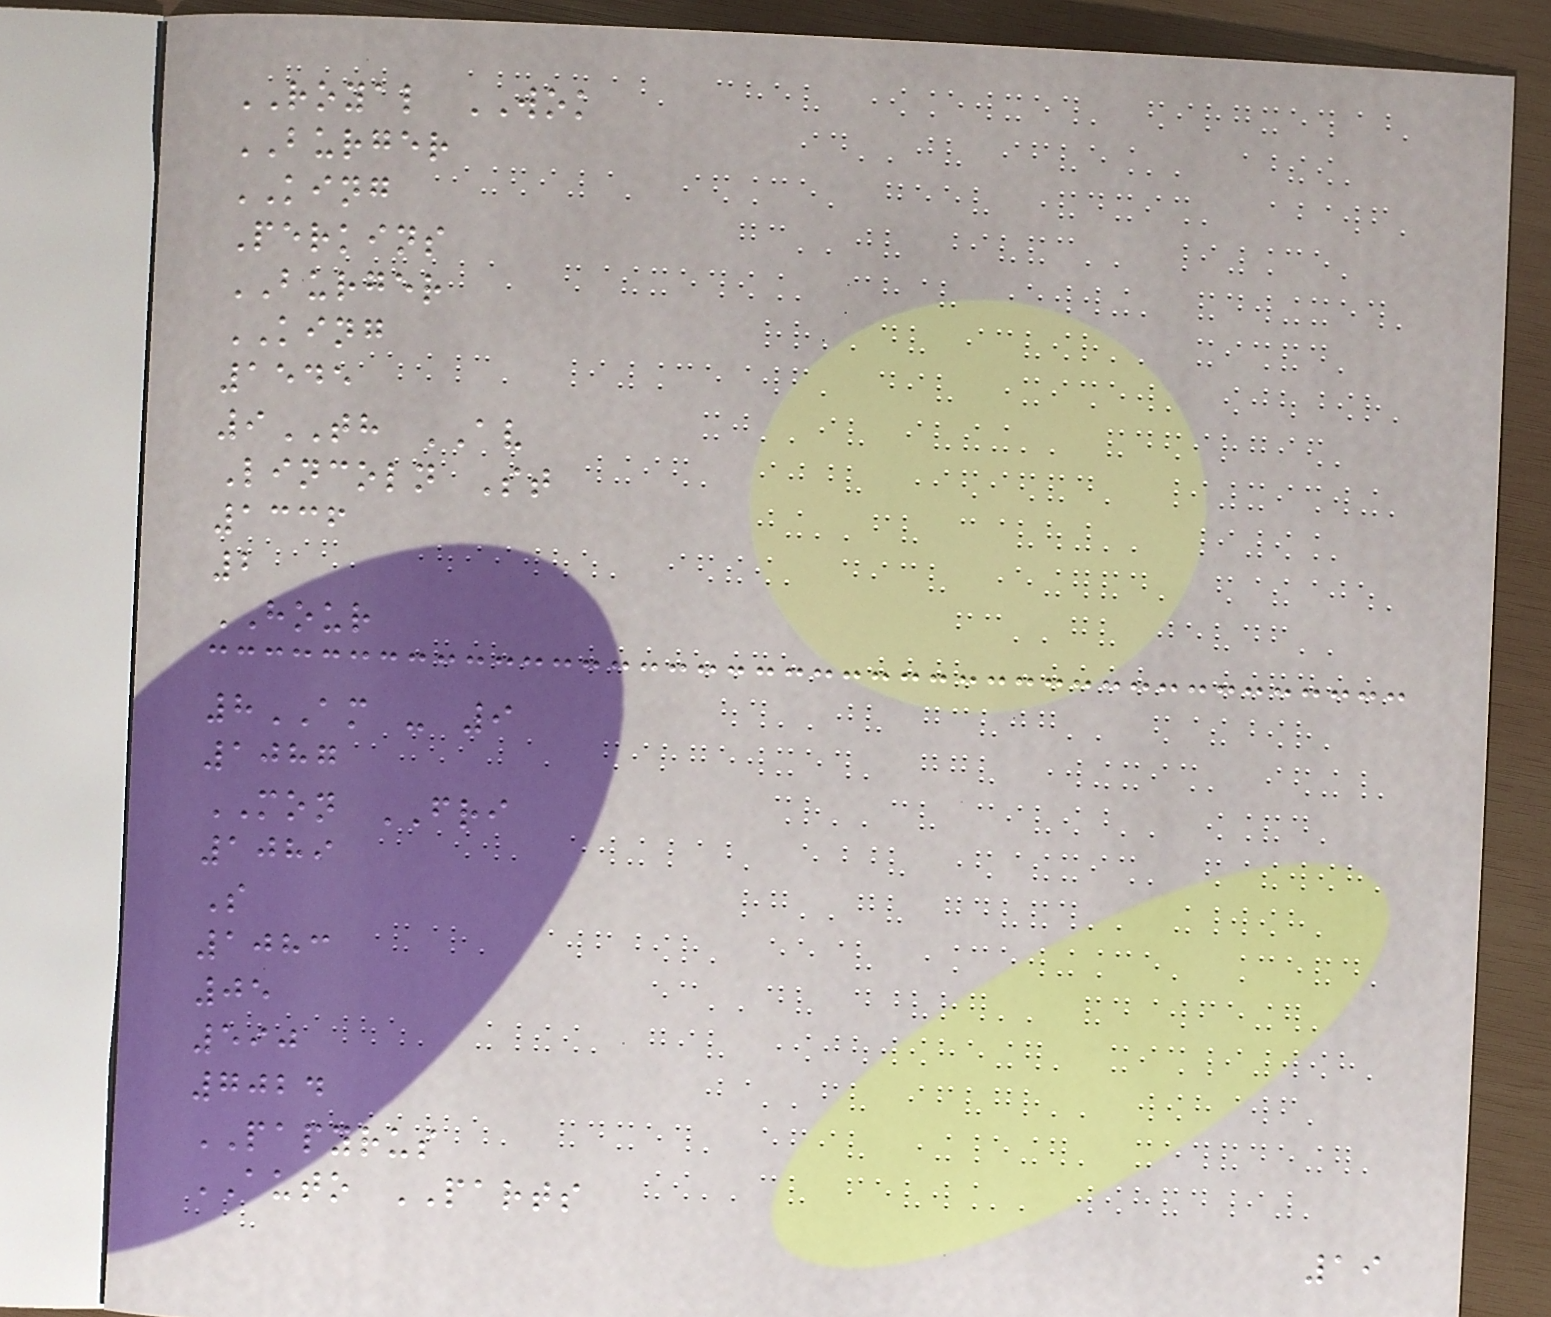ROYAL WOK
BURGER
KING
Perkins
BURGER
KING
1545
9TH AV
Lincoln St
1336
2
HOUR
8AM - 9
1087
MON FRI
1089
S
1083
05
590
7024
PAPYRUS
AUTO PARTS
19
